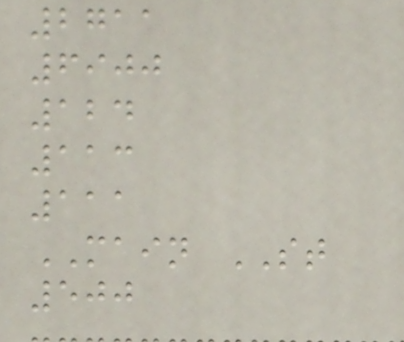2711
6900
124
113
111
MAIN ST
500
